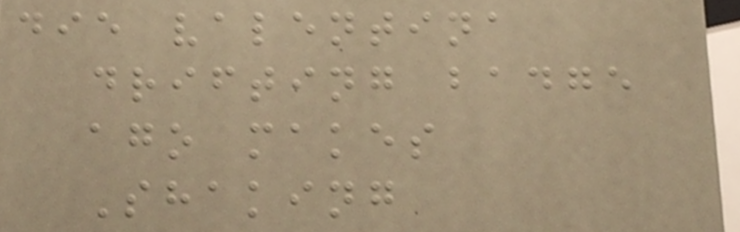die valentina
drifting badge
ago makes
Shaking
